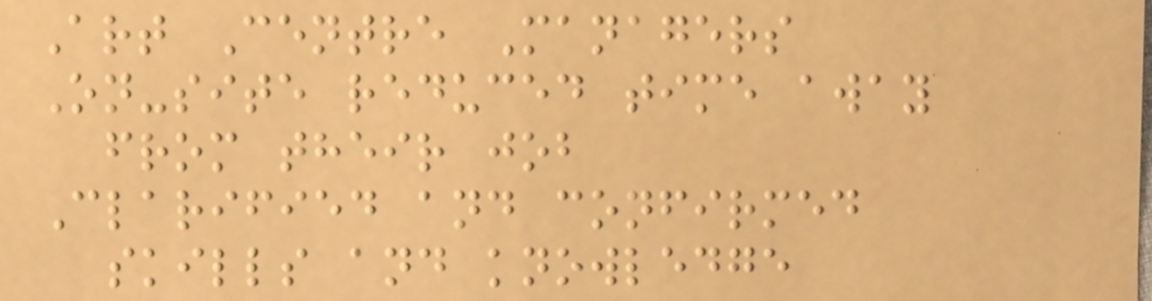Art Centre Managers
On-site reduced time away
from their job
Clarified and confirmed
skills and knowledge
